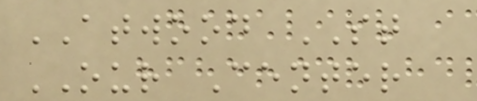ATWOOD ST
OUR Center
